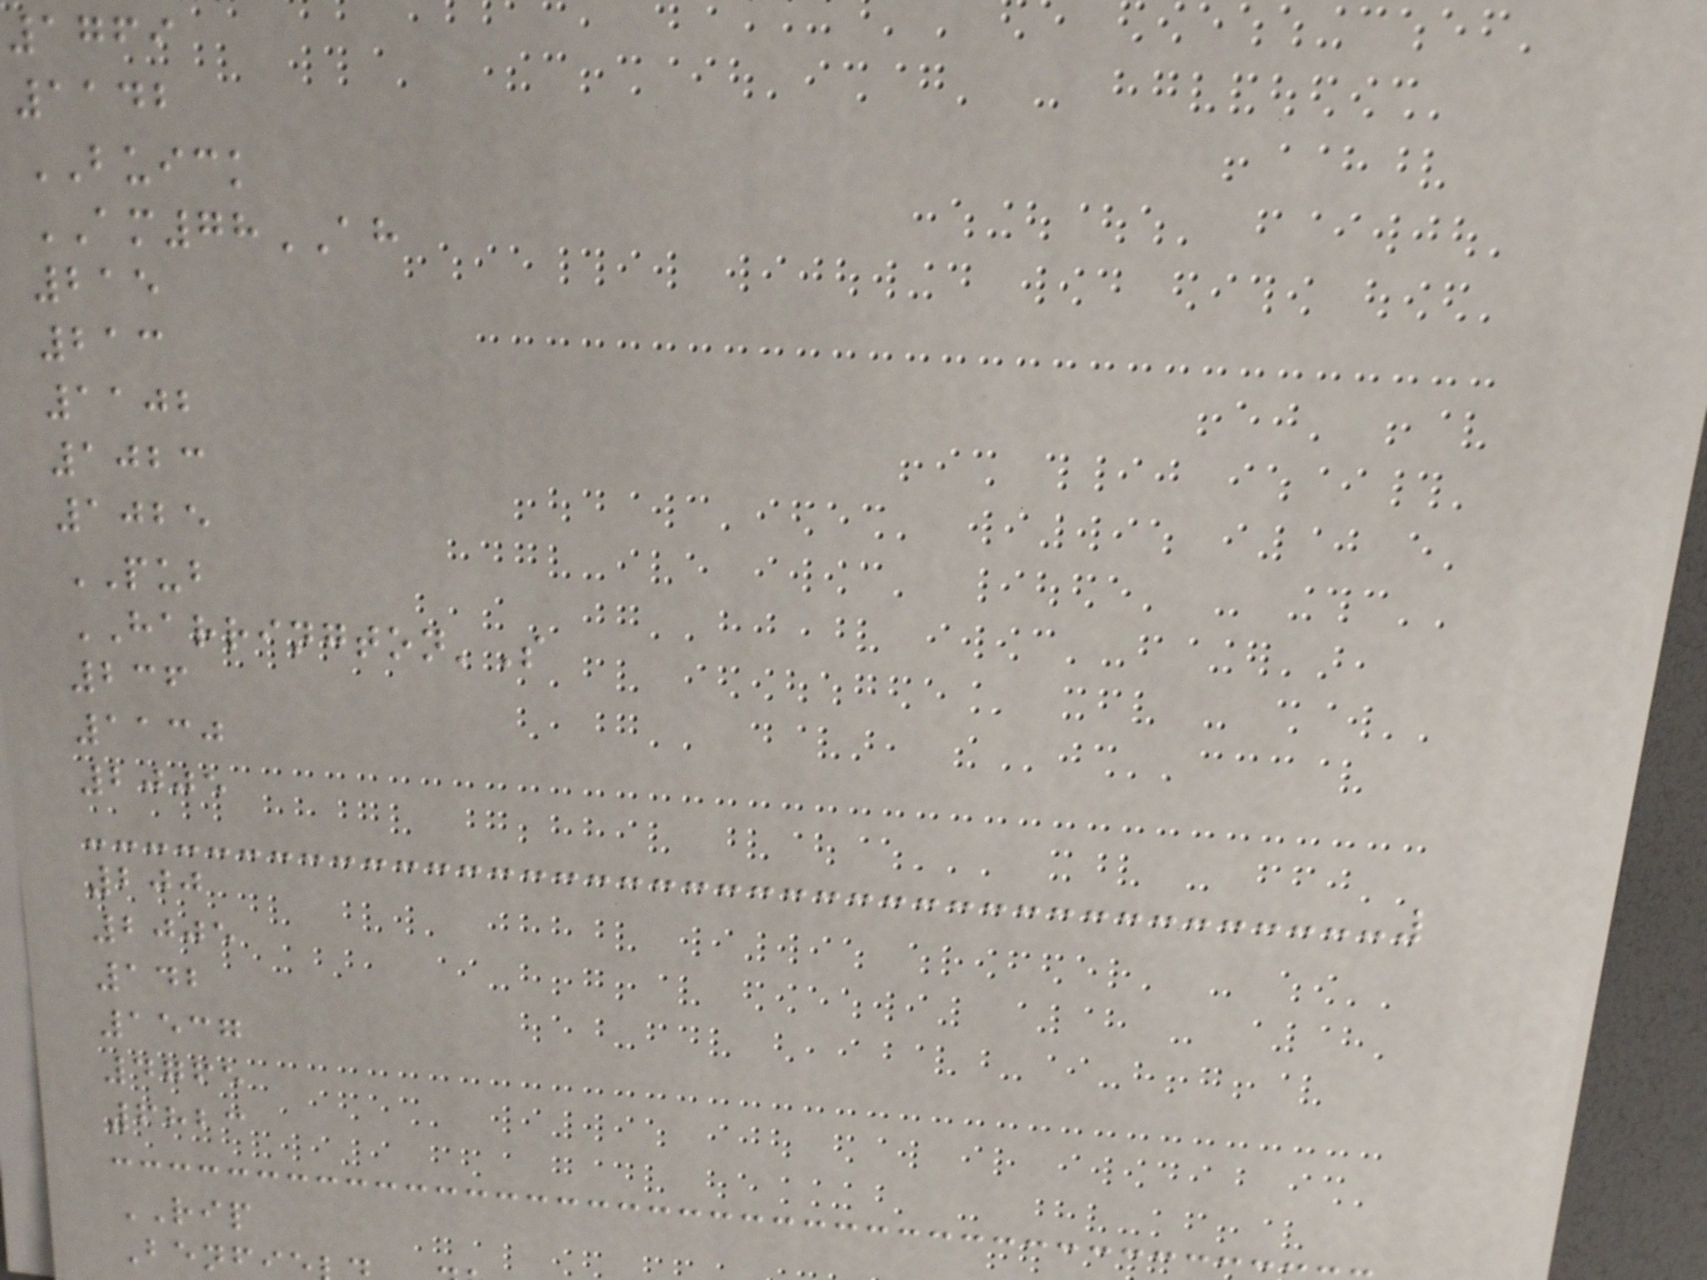1769
1142
BUICK
AM78AH
215
213
1102
1023
1025
PUB
HARRINGTON'S
236
1130
2005
200
2005
142
1537
4765
6823
RIP
Benfi
